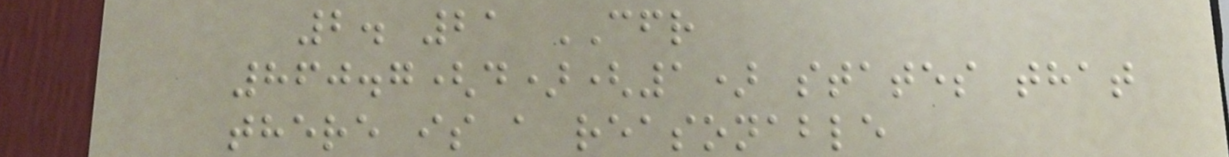2. 21 CFR
860.7(d)(1) states that
there is a reasonable
